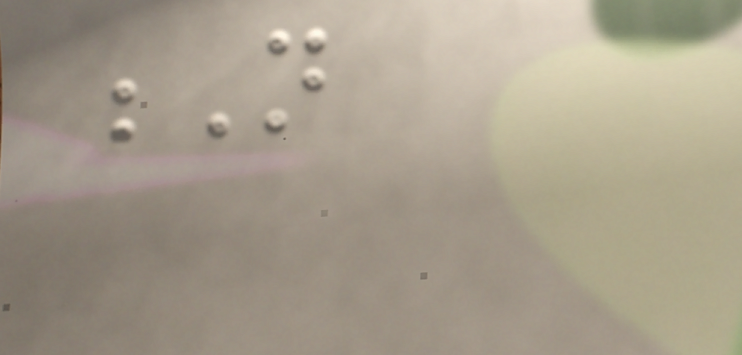N
